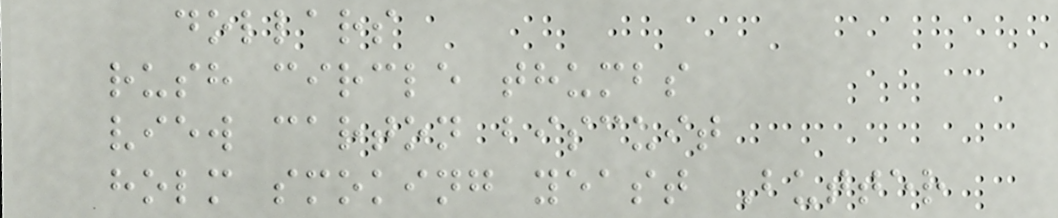dollars
rush circle thumbs
view carton biscuit
holm smoking yeast Butter
